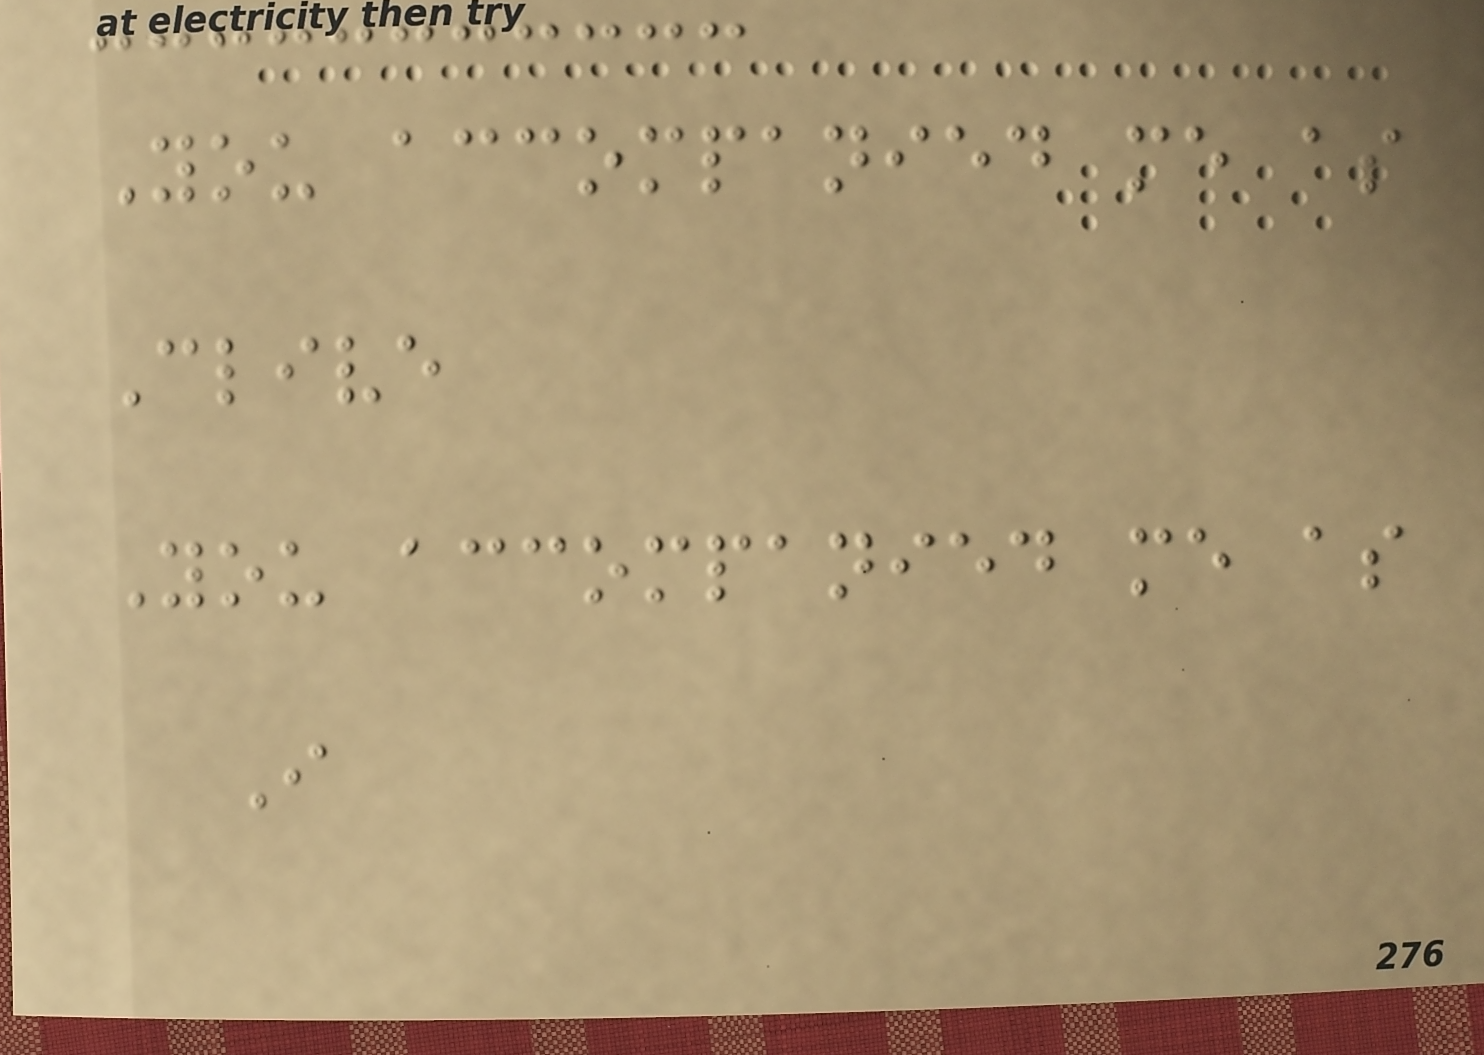You accompanied me as
Clive
You accompanied me as
I
